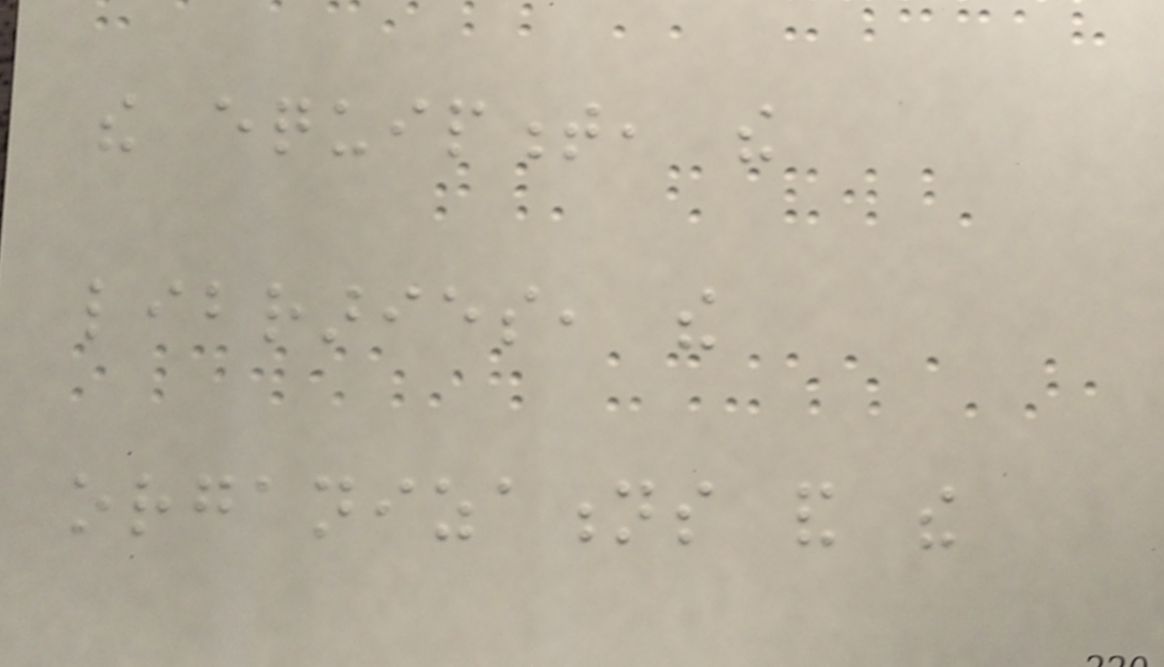the equipment, the
libraries, the
organizations and the
